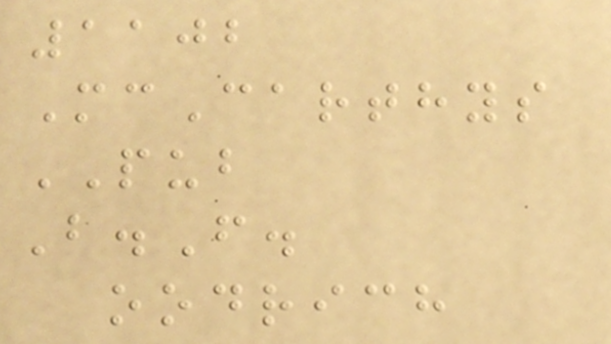1102
McCarthys
PUB
B.F.
oodrich
